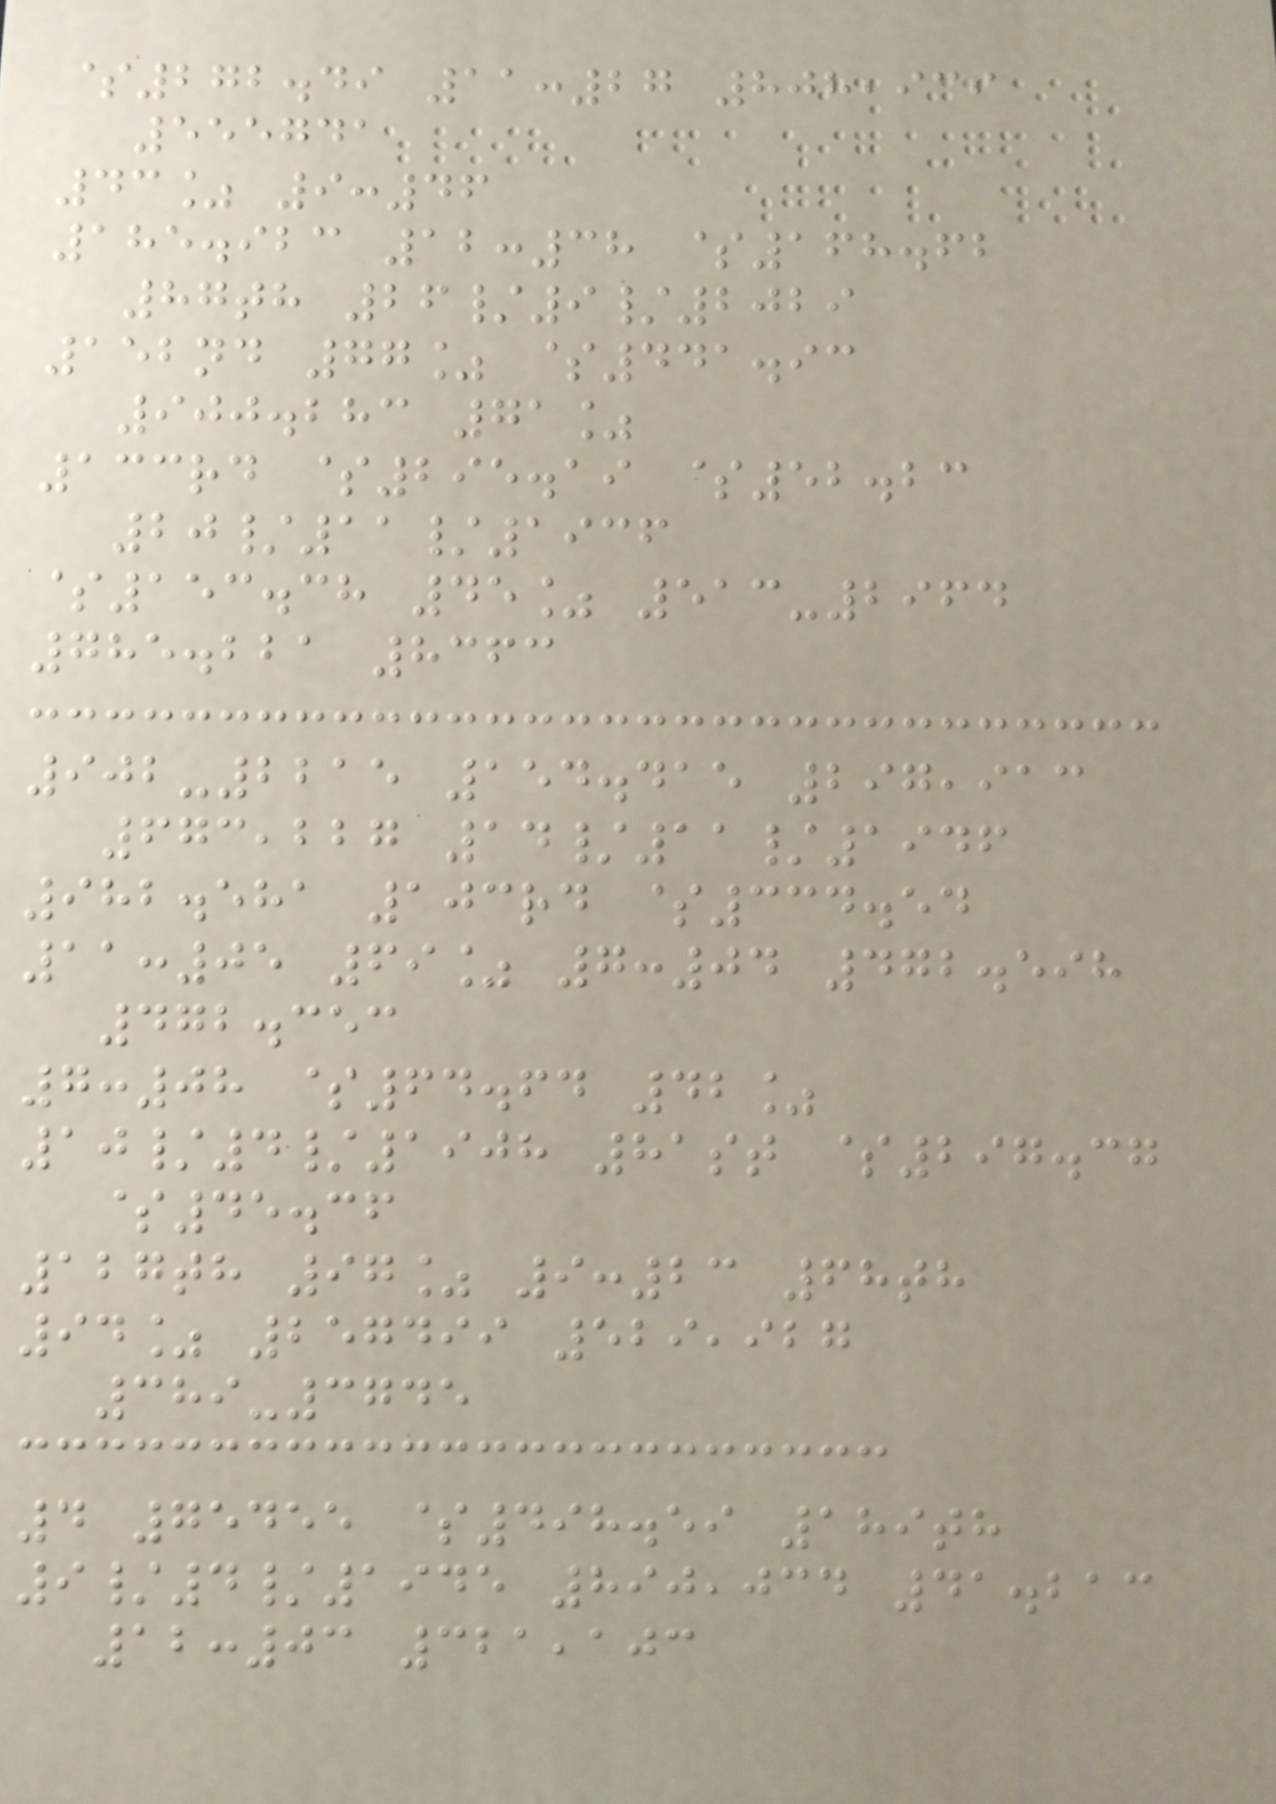$272.49 11:27 808,939
555741
43% 9:46
185.923 12:38 $168.62
87th 26/9/2029
152nd 77% $441.93
900.283 71%
133rd $295.19 $52.23
20/11/1936
$153.38 45% 513-2964
785.221 8363
902-2215 154.415 297,913
673,227 14/11/1946
982.581 103rd $334.54
11:05 69% 7:04 472.598
472.353
7:08 $64.64 42%
10/4/1908 81st $297.37
$45.36
127th 97% 9:23 68th
94% 257499 529,927
389-3745
4 75455 $498.59 189th
9/4/1945 890,034 41.213
12:03 321,103
